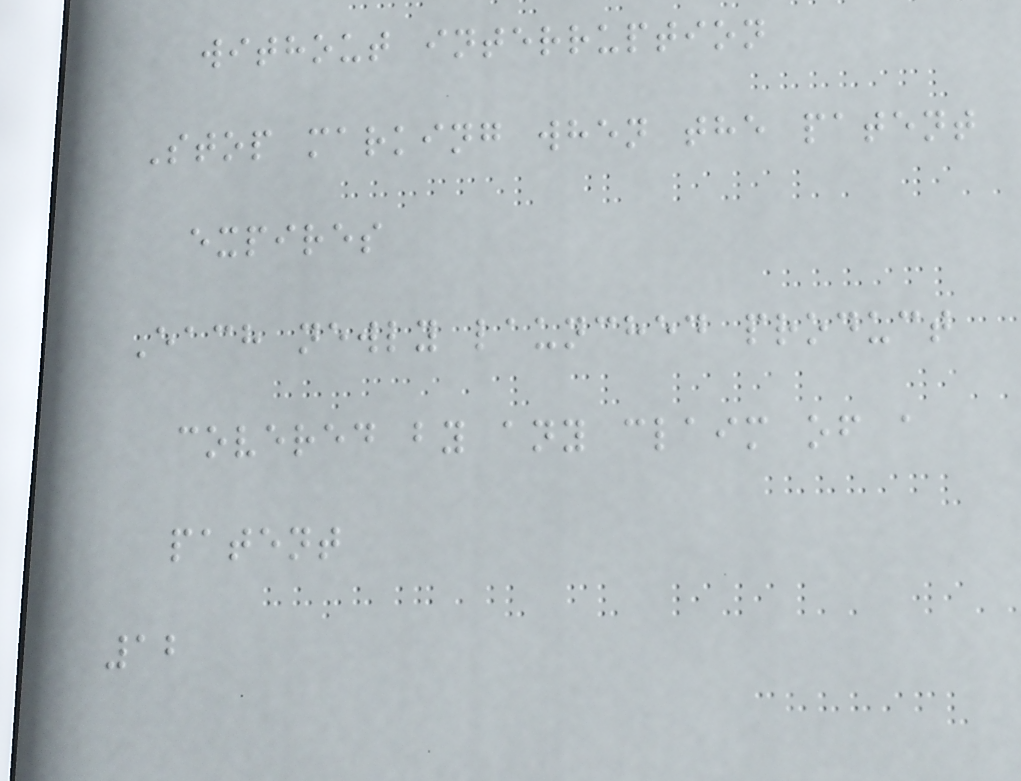without interruption
Stop marking when the patent
expires
Each newly launched product
covered by any claim of a
patent
12
